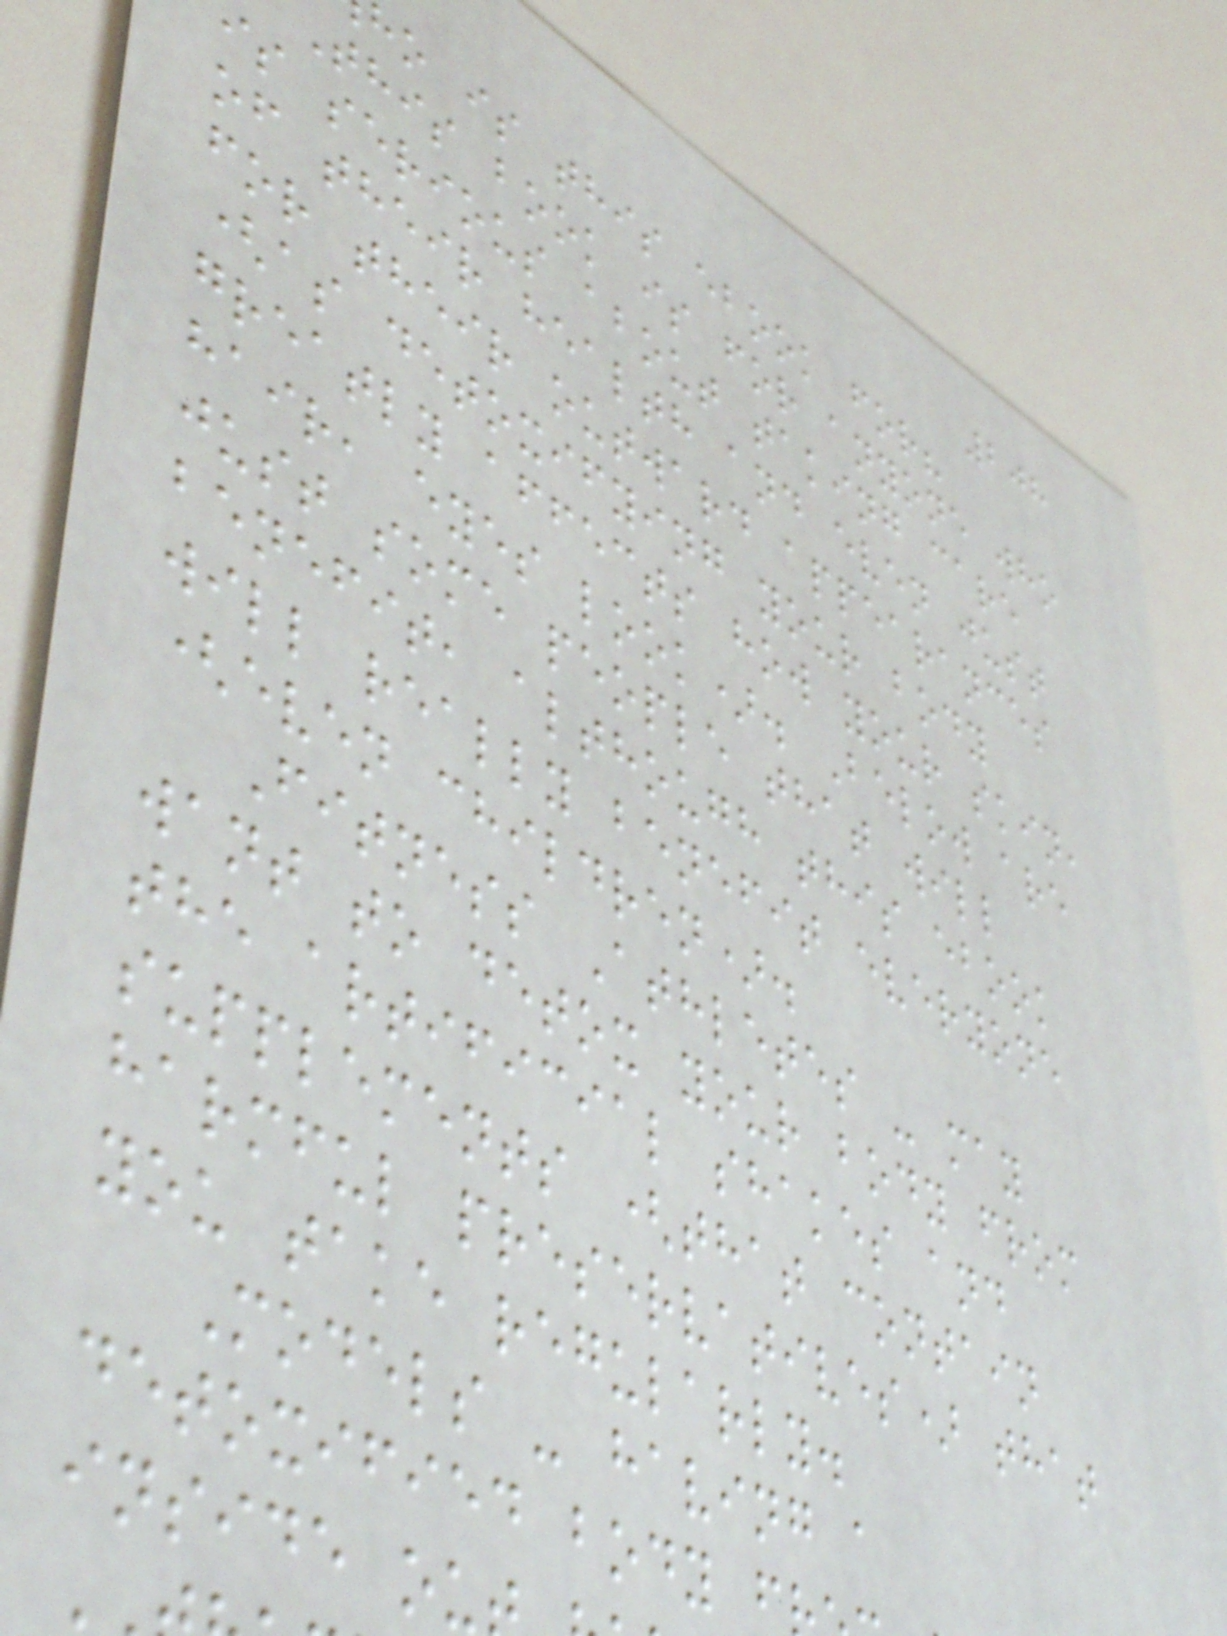208
ho is this ebook for?
This book is for anyone who
is serious about taking care
of their health and even just
for their outward appearances
(as detoxifying your body
greatly affects how your skin,
hair, eyes look). Below are
just some people that will
benefit, although this ebook
will really benefit everyone
(even children).
Fitness Athletes - may
want to detox your body from
the artificial shakes and
supplements (that contain
harmful preservatives) that
you take regularly.
Models - having a
detoxified body f
inside ou
